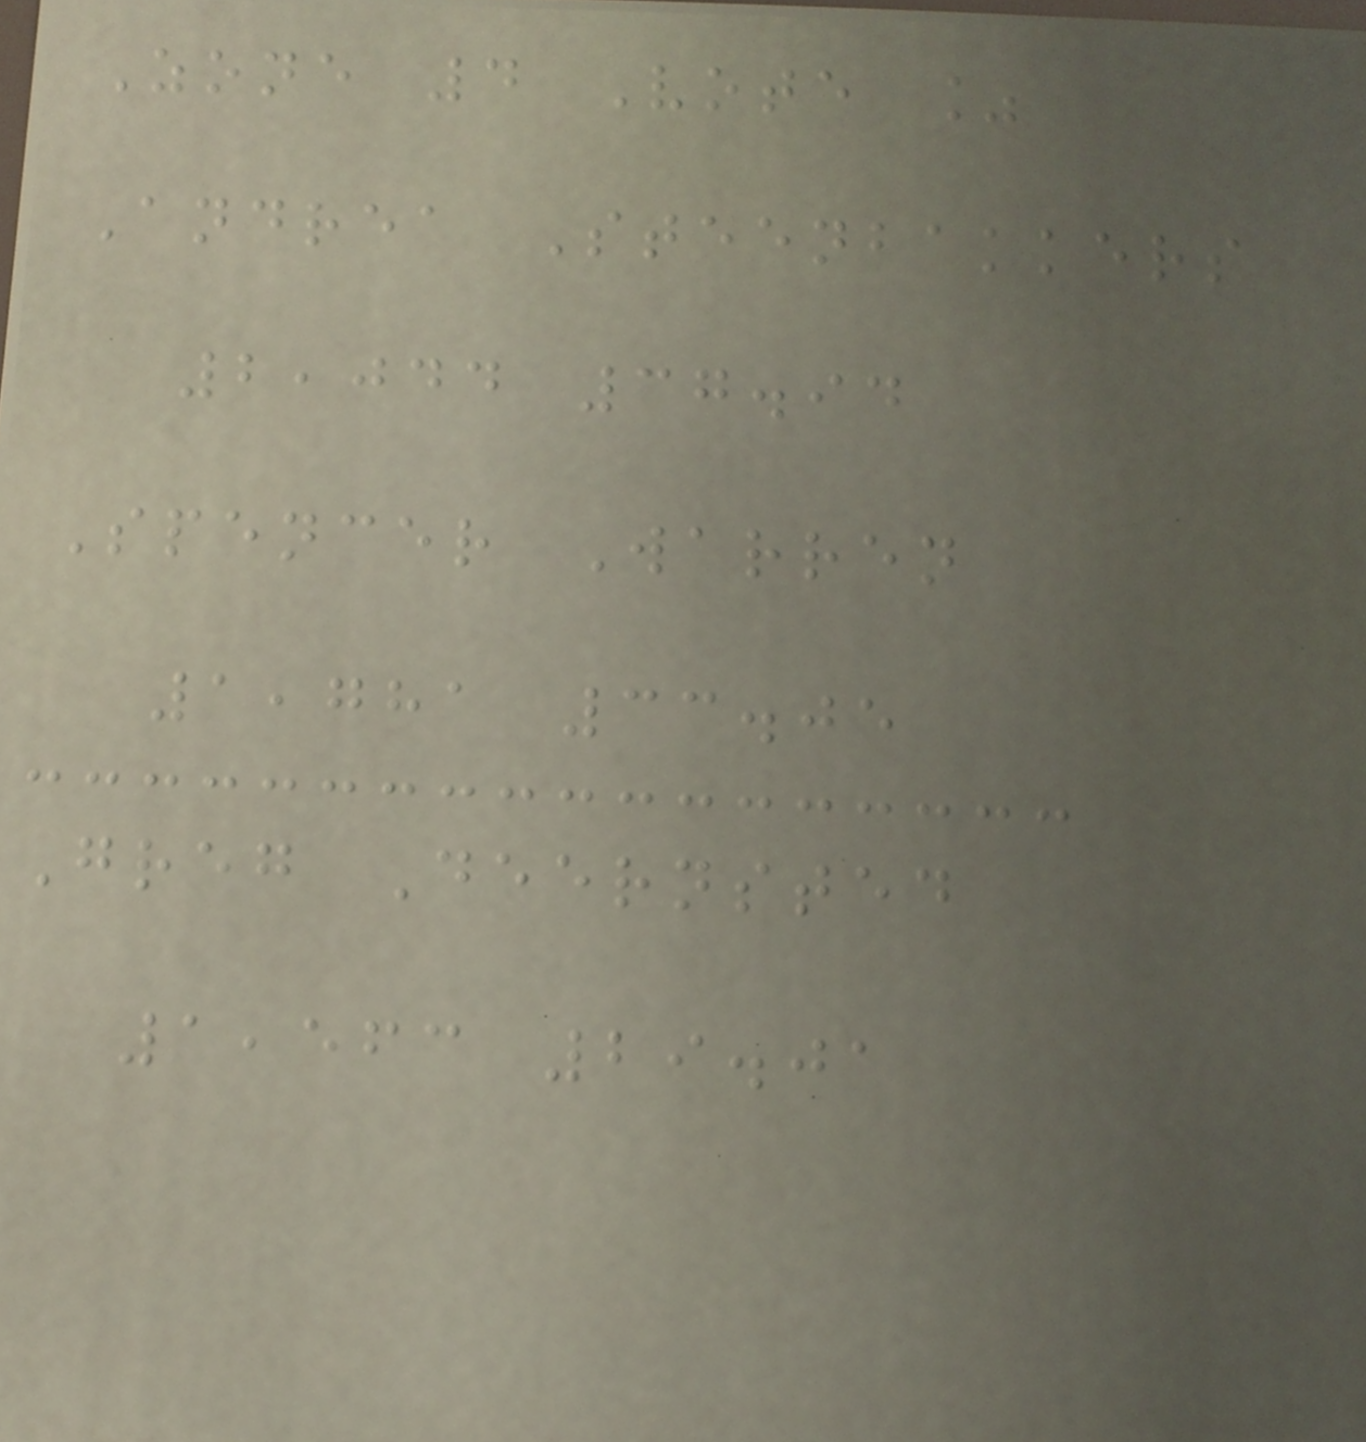Zone 4 Vote %
Andrea Steenbakkers
2,044 37.94
Spencer Warren
1,781 33.05
Greg Deernsted
1,563 29.01
